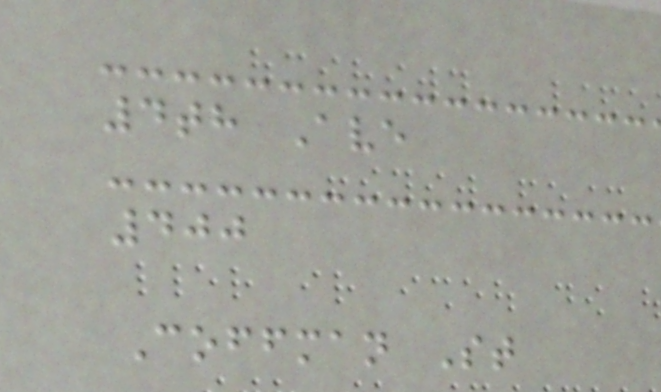4th Ave
400
Coffman St
